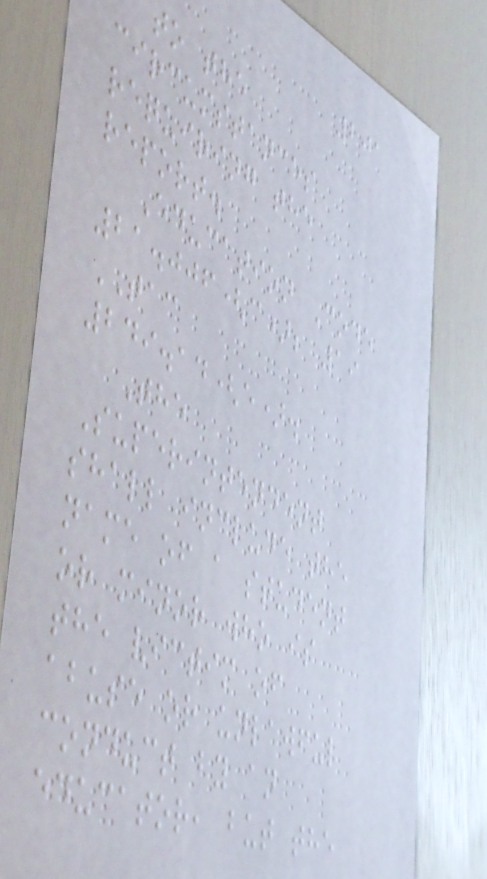201
to the
circumstances
requiring the
report.
Education Code
21.006(c); 19
TAC
249.14(e).
The
Superintendent
shall include the
name of a student
or minor who is
the victim of
abuse or unlawful
conduct by an
educator, but the
